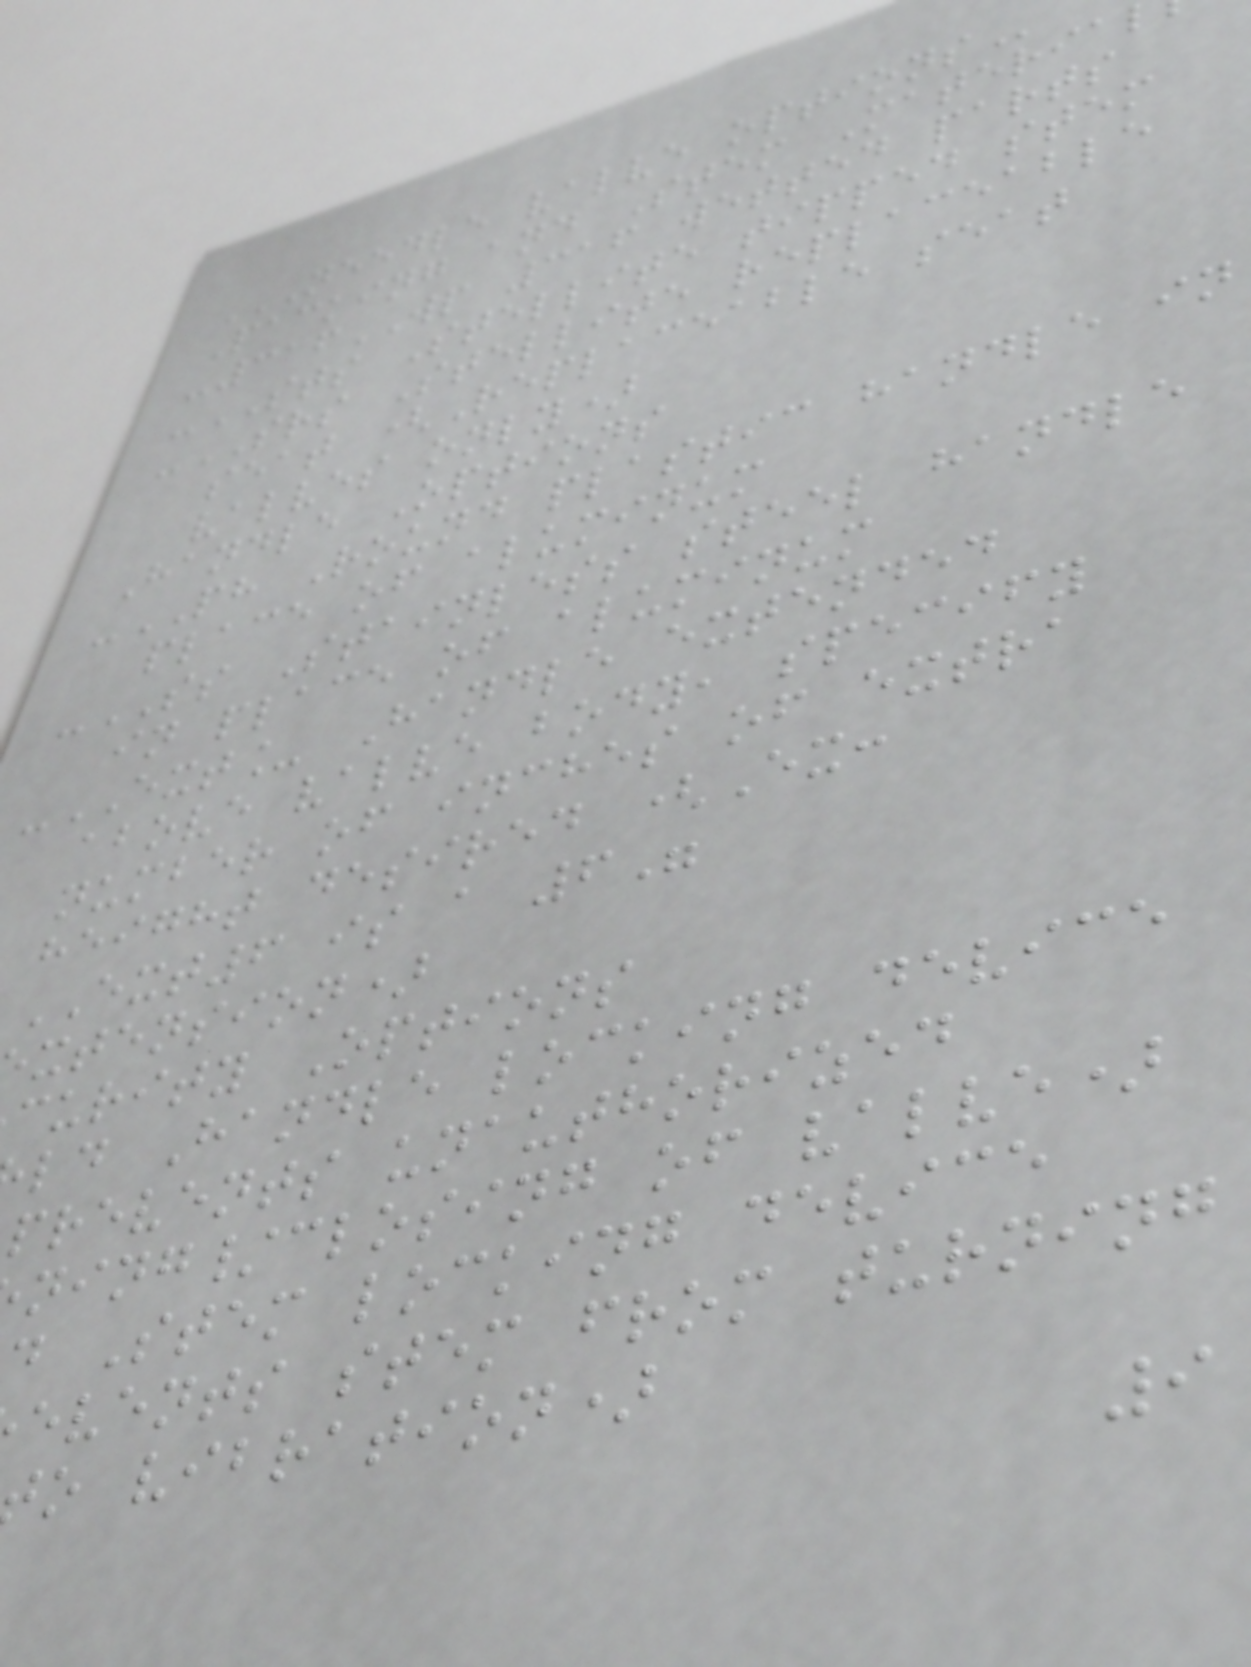NEEDLE VALVE OPTIONS
Packing and Stem Materia
-316WP 316 wetted parts
-STS Stellite tipped stem
-SRS Stellite replaceable
seat (Replaceable seat
valves only)
Handle Options
-PH Round plastic handle in
place of aluminum
-SS Stainless steel handle
in place of aluminum
-EXT_ Handle extended
above valve body, specify
number of inches of extra
height desired (Ex:
EXT6 is a 6"
xtension)
curity Options
ld Handle locking device
prevents unauthorized
ning/closing of valve)
d Stem locking device
events stem from turning
o vibration)
9
